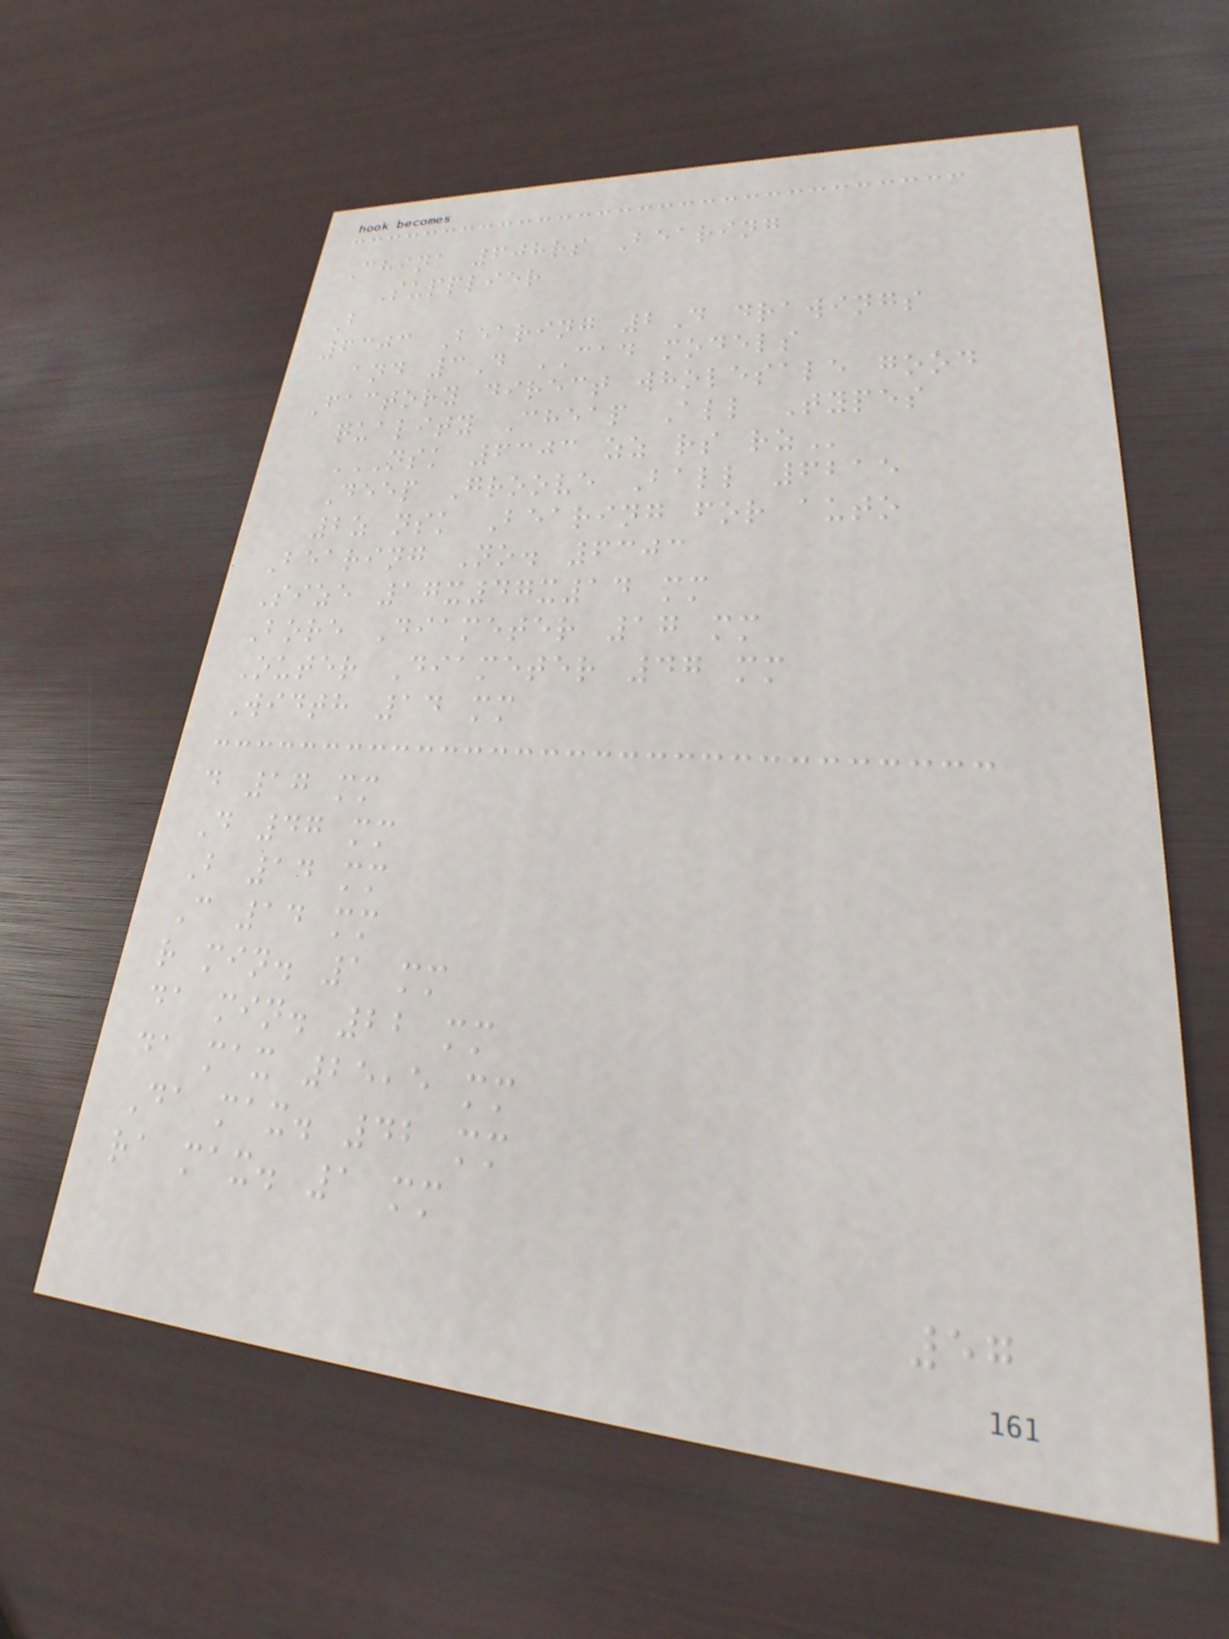China 608rs Bearing
Supplier
B
6303 Bearing 2D drawings
and 3D CAD models
Factory direct wholesale good
quality Cheap All Types
NSK 6303 ZZ RS RZ
Deep Groove Ball 6215
2z nsk Bearing for auto
Bearing No. 6303
Size 17x47x14 mm
Bore Diameter 17 mm
Outer Diameter 47 mm
Width 14 mm
d 17 mm
D 47 mm
B 14 mm
C 14 mm
r min. 1 mm
da min. 22 mm
da max 25,5 mm
Da max. 42 mm
ra max. 1 mm
57
